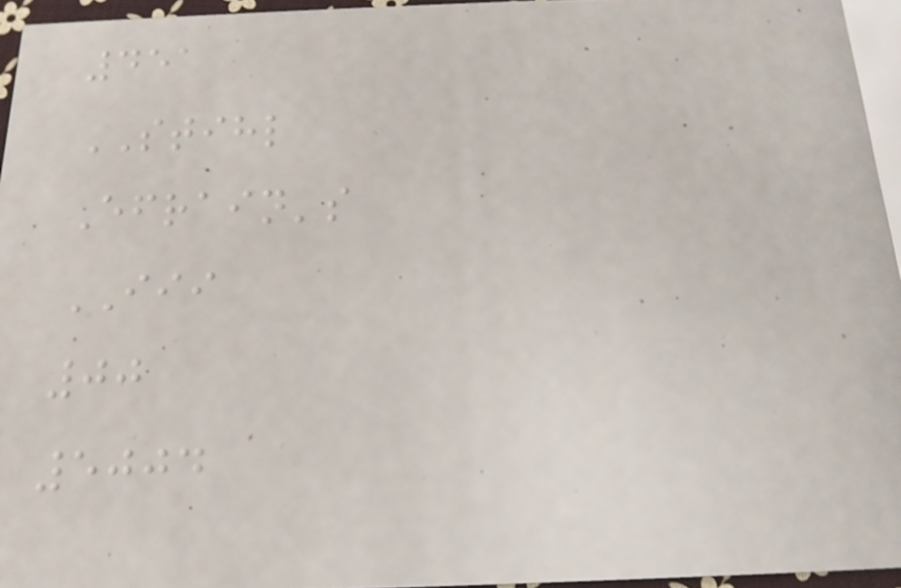451
STIHL
Efrain's
III
00
5004
